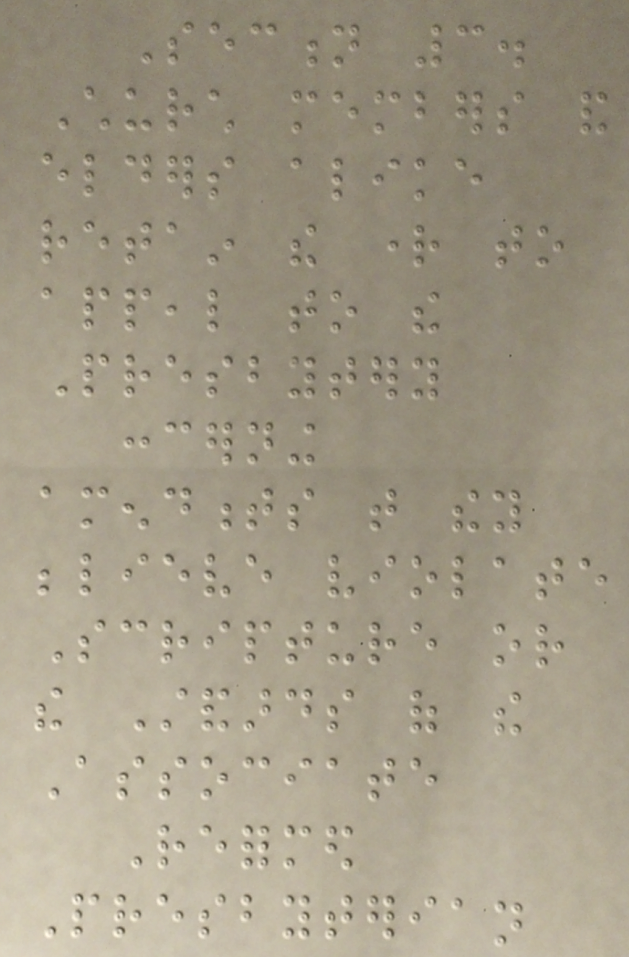Section 3.
Church members and
elders alike
retain the right to
appeal to the
Presbytery
concerning
amendments that they
believe violate
Scripture or
the Standards of the
Associate
Reformed
Presbyterian
